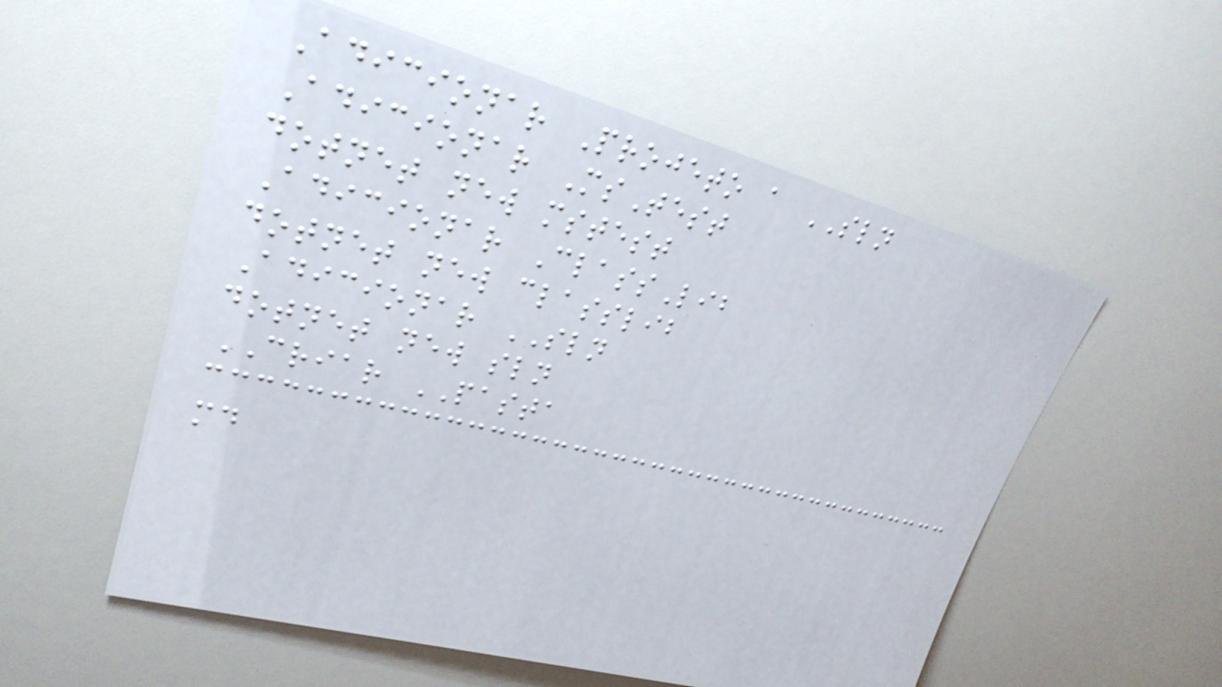Adicionar Projeto a SLN
Adicionar MsTest
dotnet new mstest
Adicionar ClassLib
dotnet new classlib
Adicionar SLN
dotnet new sln
CRIAR PASTA
md
